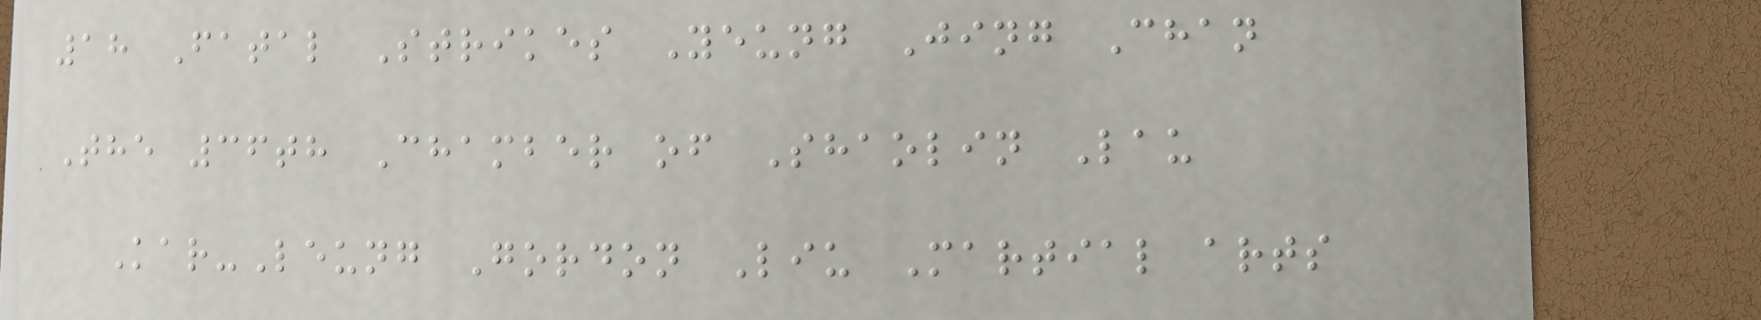18 Fatal Strikes Yeung Jing Chan
The 36th Chamber of Shaolin Lau
Kar-Leung Gordon Liu Martial arts
